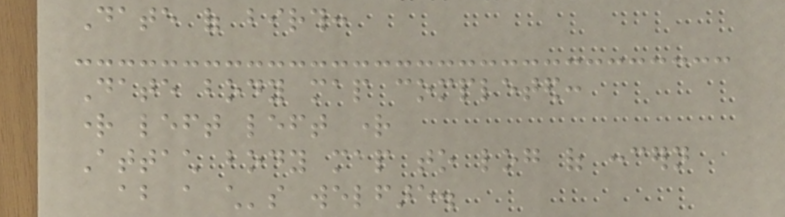Date of birth:
Date body map completed:
right left left right
Attach body map to log of concern
about a child's welfare.
